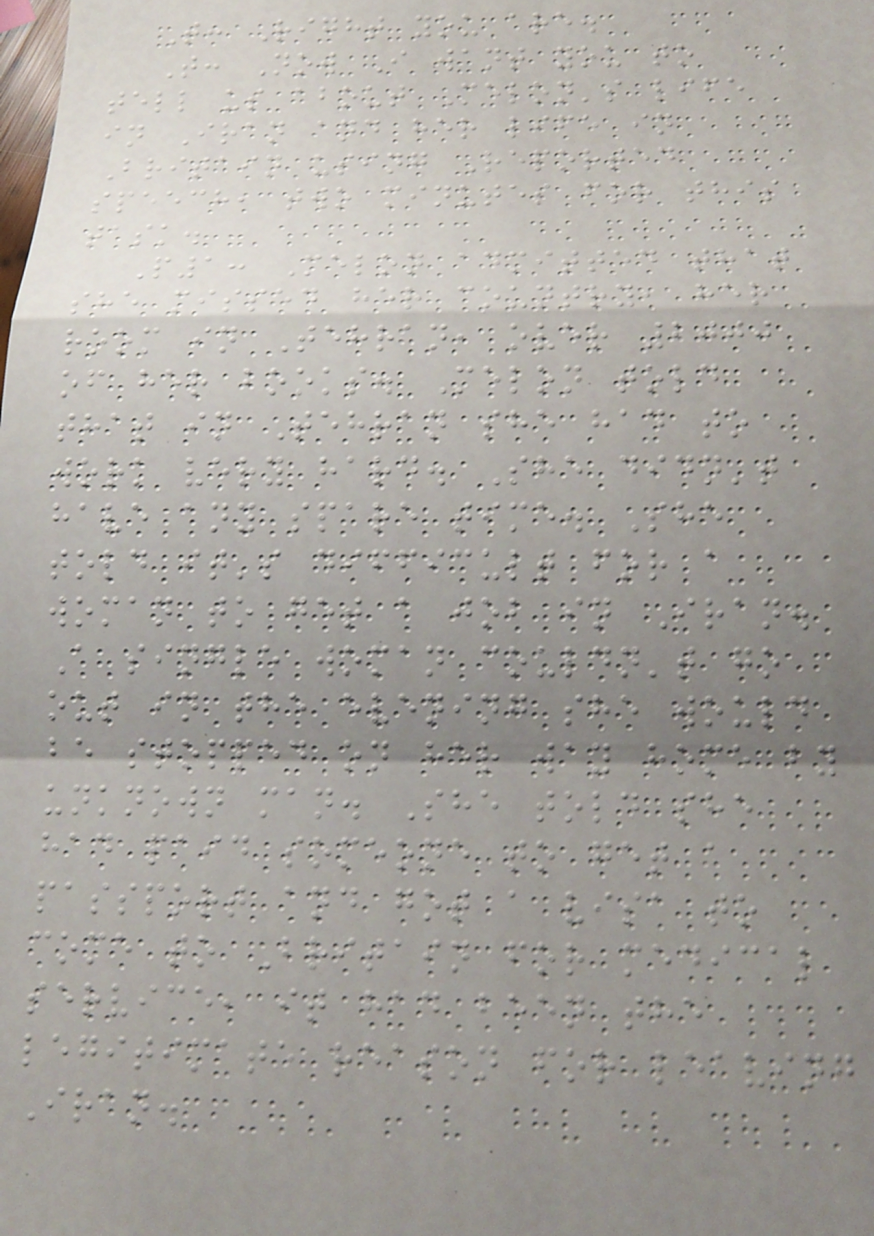T: Right you are.
T: Now I want you to
tell us about Melon's life
in Iran and her life in
Britain using Reported
speech, two minutes for this
task.
P1: Melon admitted that
she missed her country, her
room in Tehran, over 2000
of her books. Melon told
that in Tehran she had to
work very hard. She didn't
have any spare time. She
told it's difficult for a
woman to get a job in Iran.
A single woman couldn't go
out in the evening she would
be stopped on her way home by
unknown man. She told she
had paid someone to get a
passport and got a visa to
come to Britain for medical
service, it had been the
legitimate reason for leaving
Iran.
